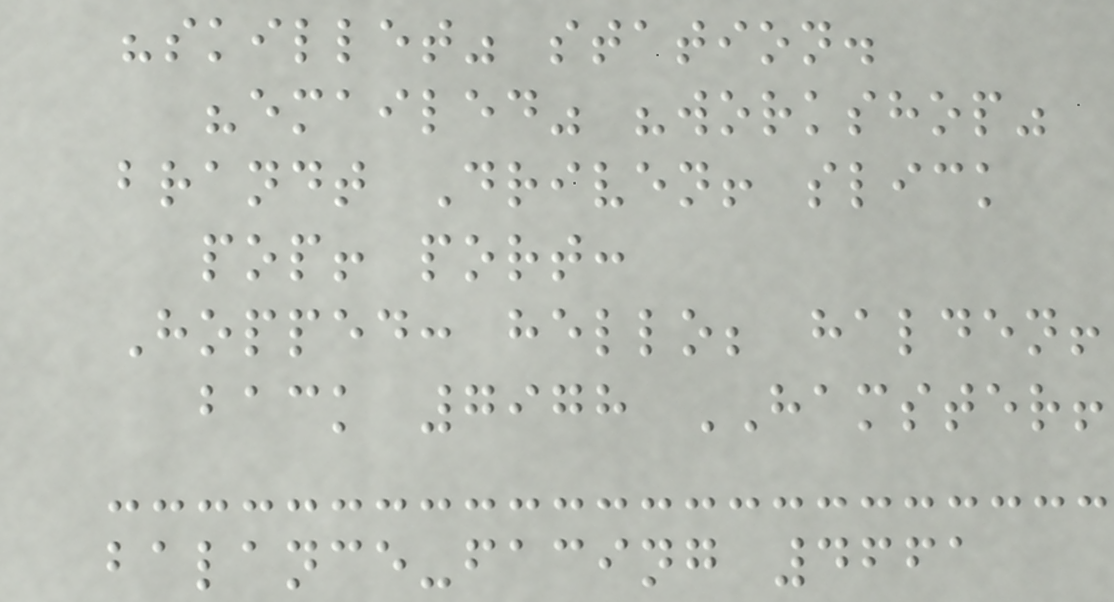"skillet" station.
"emailed" "workshop"
brandt Driven! slick
pop! port:
Hopped: hello; halden!
back 7978 HAMSTER!
balance-facing 4661
